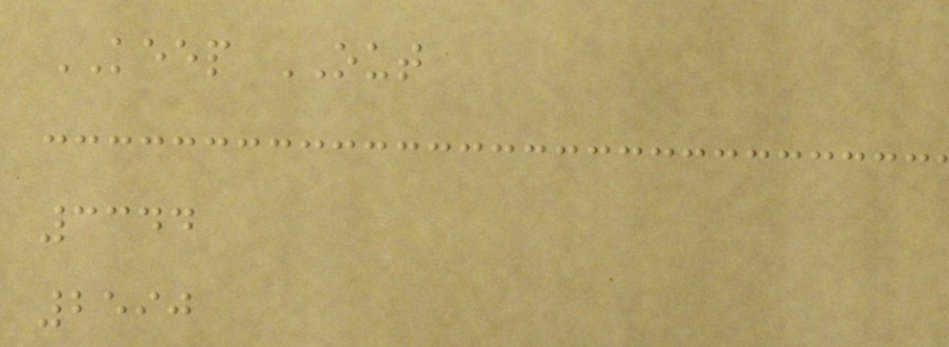KEEP OUT
3344
2590
